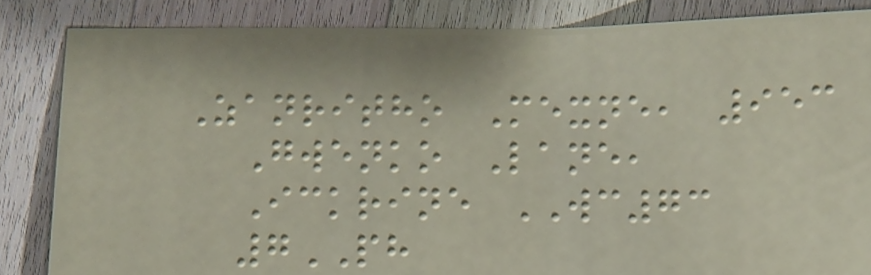Zanritho Mexne, 953
Gwenko Lane,
Ickrine WC73
7PH
